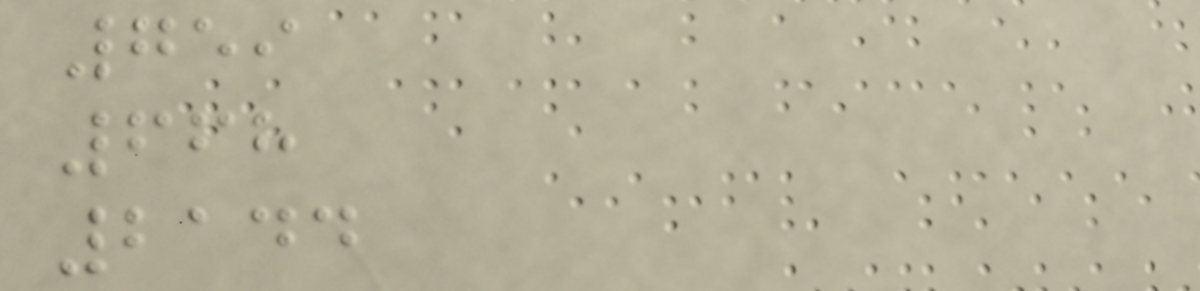759
668
2144
